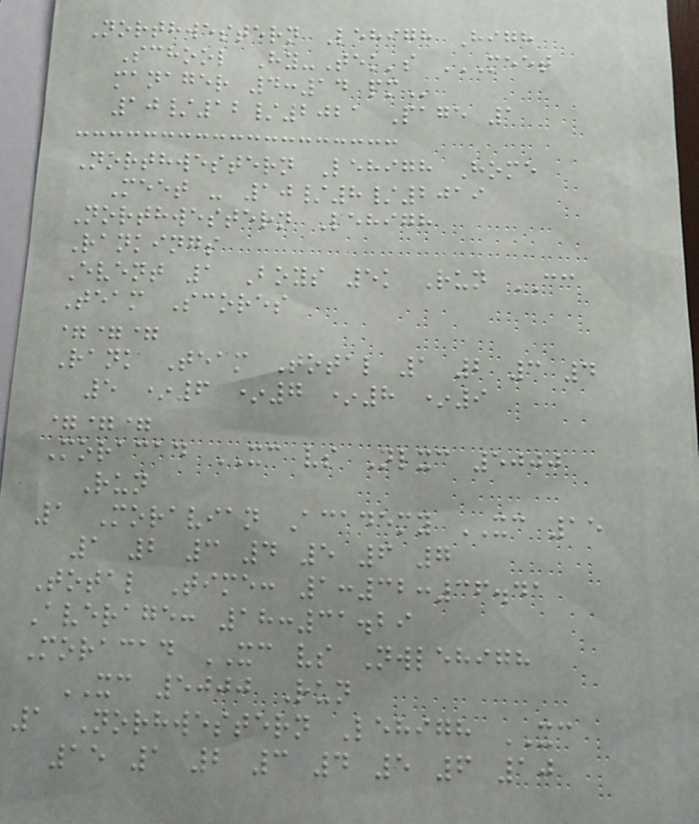Northwestern Lehigh High
School Hy-Tek's MEET
MANAGER 4:14 PM
10/12/2021 Page 1
Northwestern Lehigh Home
Meet - 10/8/2019
Northwestern Lehigh
Rankings
Event 1 Boys 5k Run CC
Team Scores
===
Rank Team Total 1 2 3 4
5 *6 *7 *8 *9
===
Moracad XC vs Nlxc 5000
Run
1 Moravian Academy XC 15
1 2 3 4 5 6 7
Total Time: 1:32:36.41
Average: 18:31.29
Moracad XC vs Nwlehigh
XC 5000 Run
1 Norhwestern Lehigh XC
15 1 2 3 4 5 6 10
